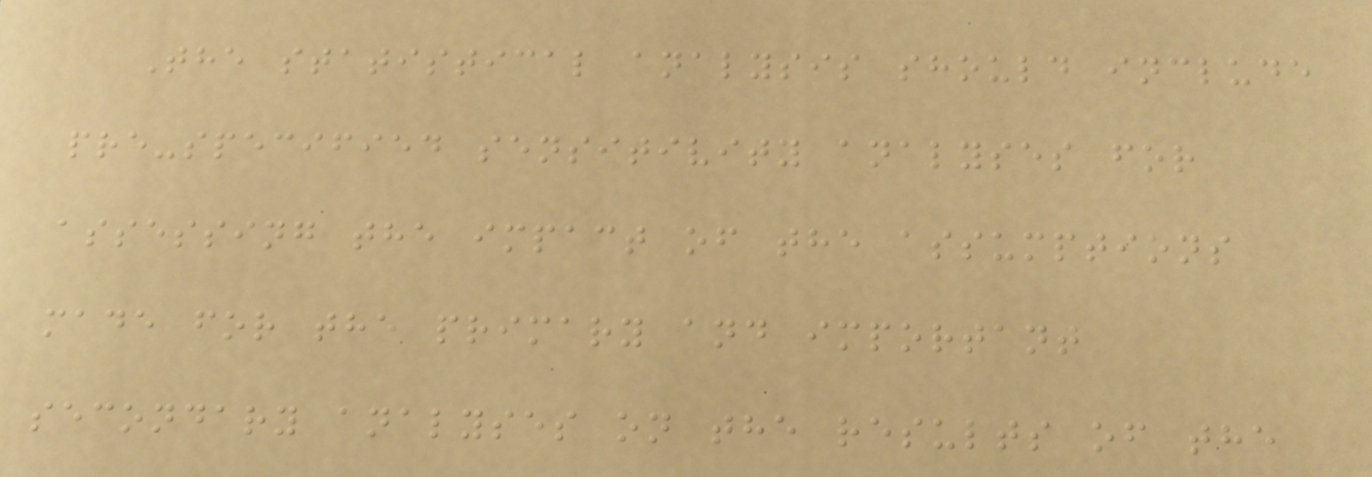The statistical analysis should include
pre-specified sensitivity analyses for
assessing the impact of the assumptions
made for the primary and important
secondary analyses on the results of the
